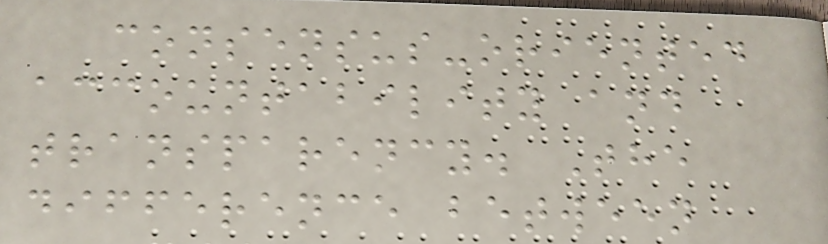consensus-oriented
accountability and
transparency. The
difference between
